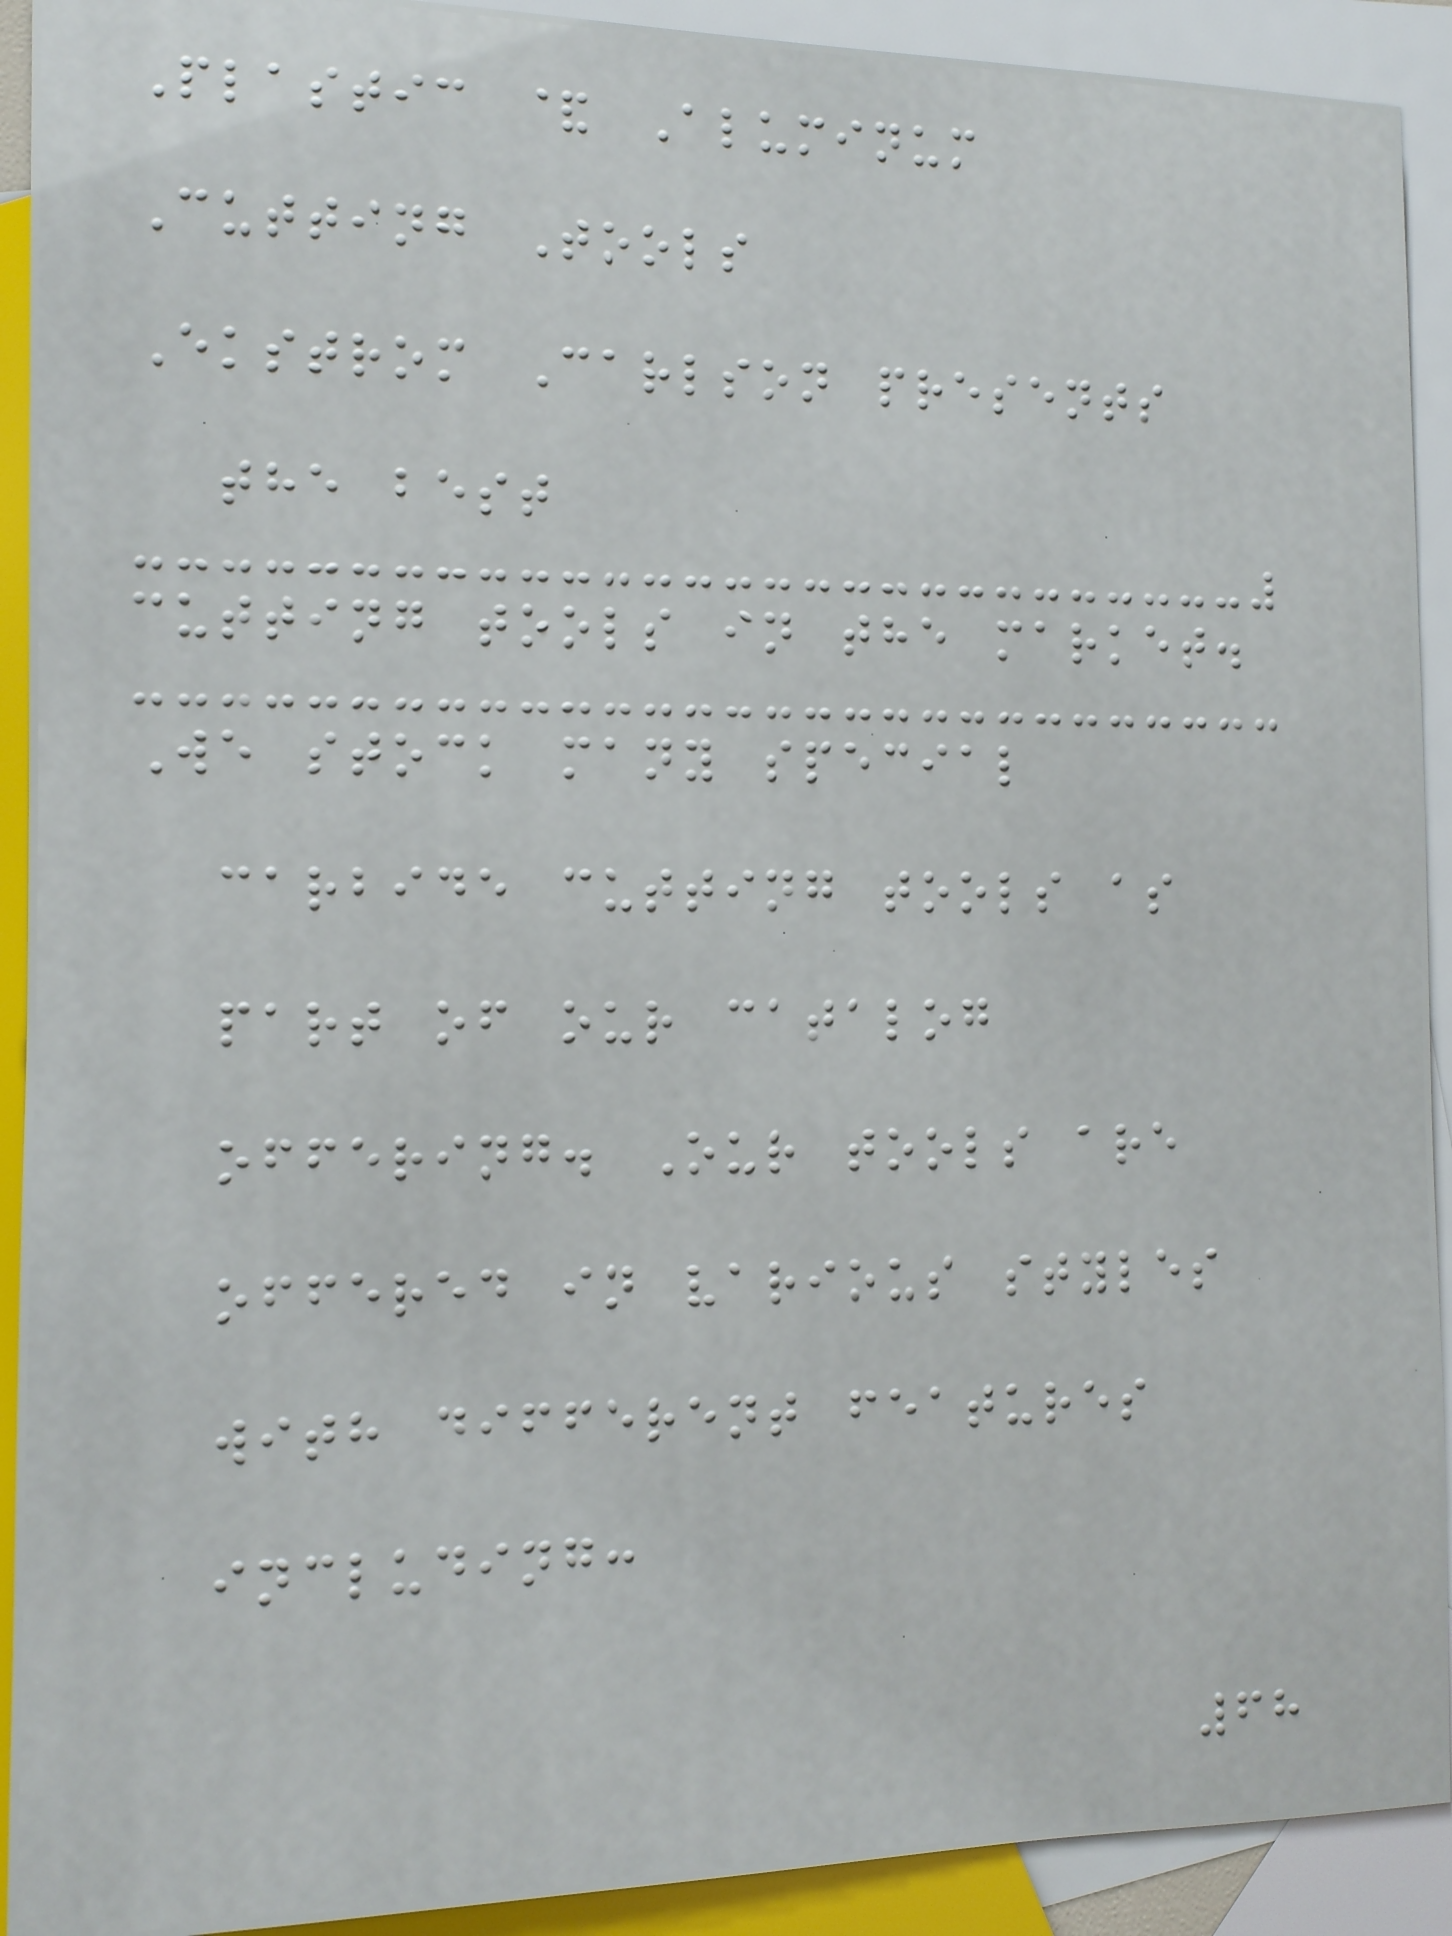Plastic & Aluminum
Cutting Tools
Ekstrom Carlson presents
the best
cutting tools in the market.
We stock many special
carbide cutting tools as
part of our catalog
offering. Our tools are
offered in various styles
with different features
including:
68
